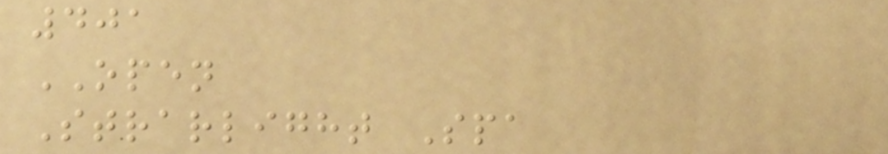401
OPEN
Strarlight Spa
